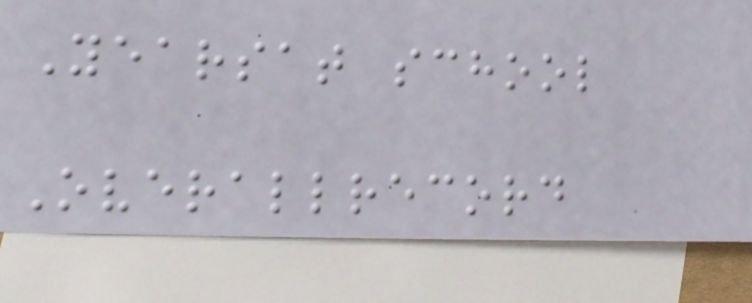Yearsat school
Overallrecord
